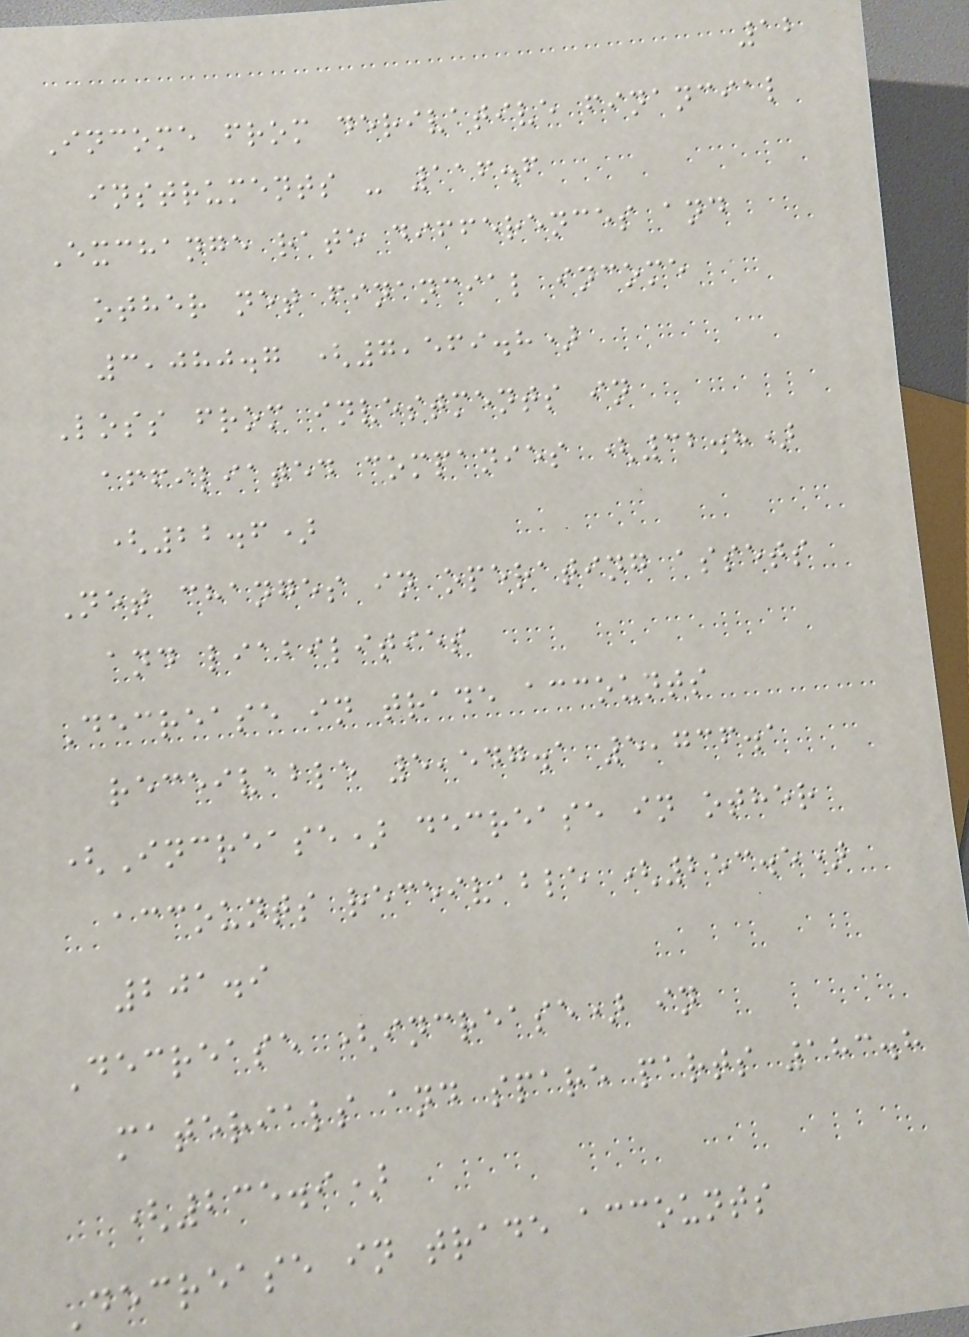12
Income from derivative financial
instruments - 116.6
Exchange rate differences and
other net financial income
3,080.7 (7,569.8)
Loss from investments in
affiliated companies (32.8)
(22.6)
Net changes in operating assets
and liabilities
Decrease in trade accounts
receivable 5,547.1 5,736.1
(Increase) decrease in other
accounts receivable (253.5)
201.9
Decrease (increase) in
materials and spare parts 183.8
(235.9)
Decrease in trade accounts
